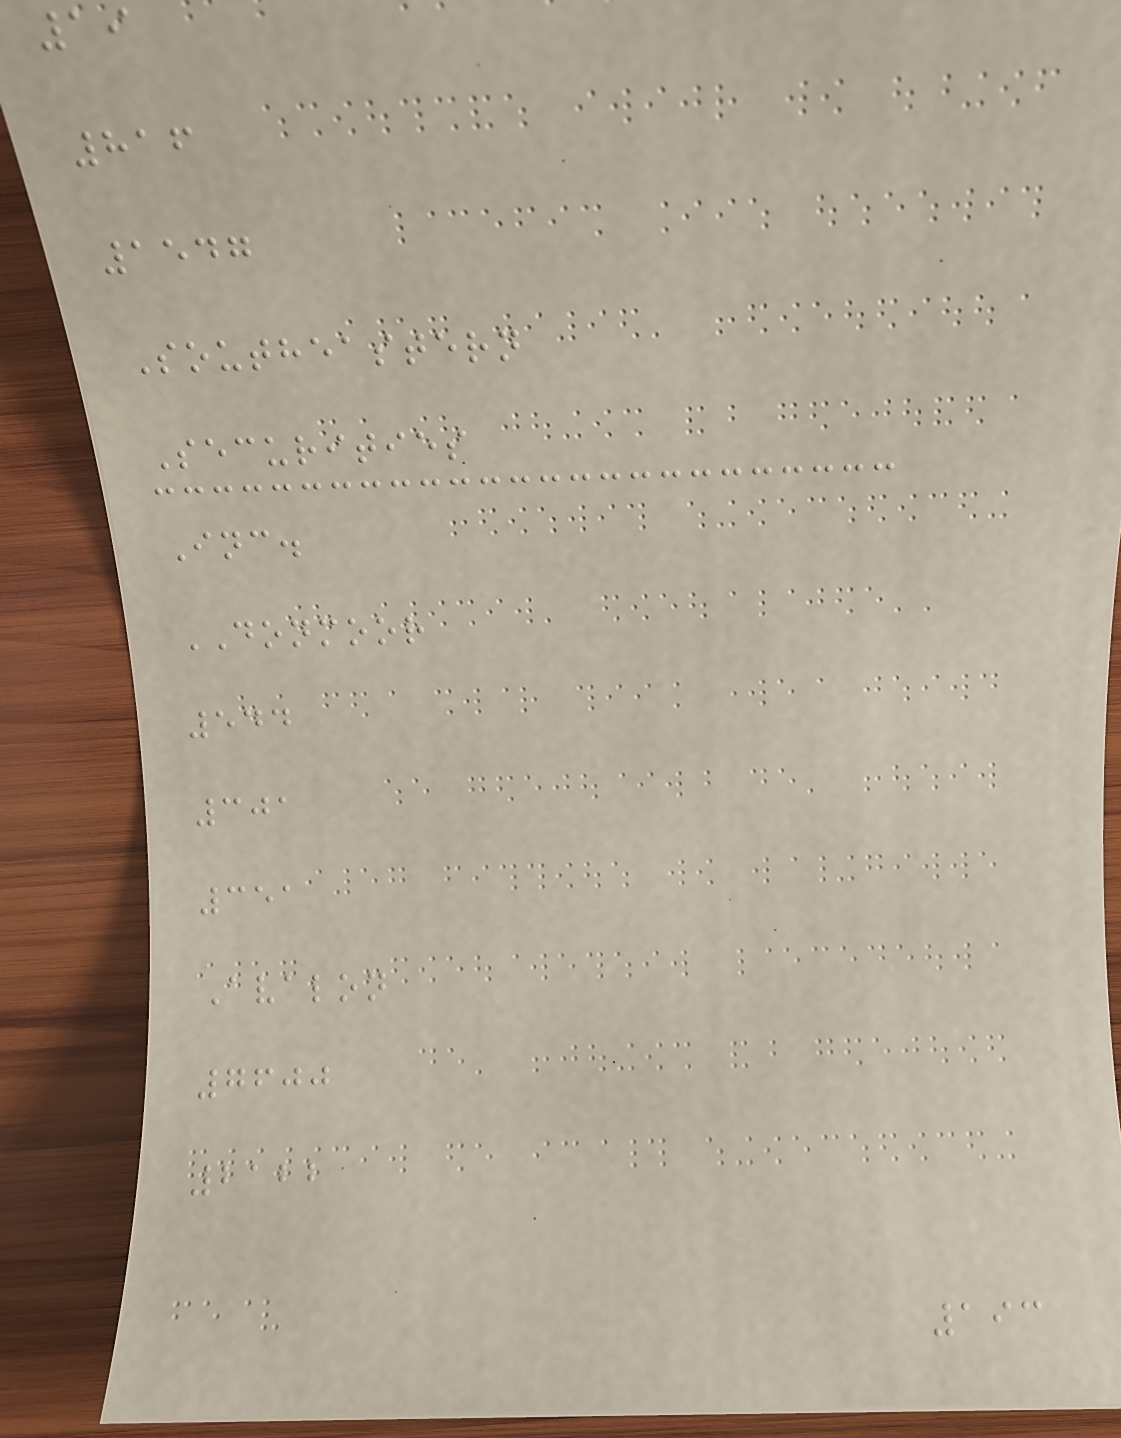19
816
1547
Southeastern
Securities
Inc.
DONMOOR
544
301
351
Avalon
7600
2122
193
